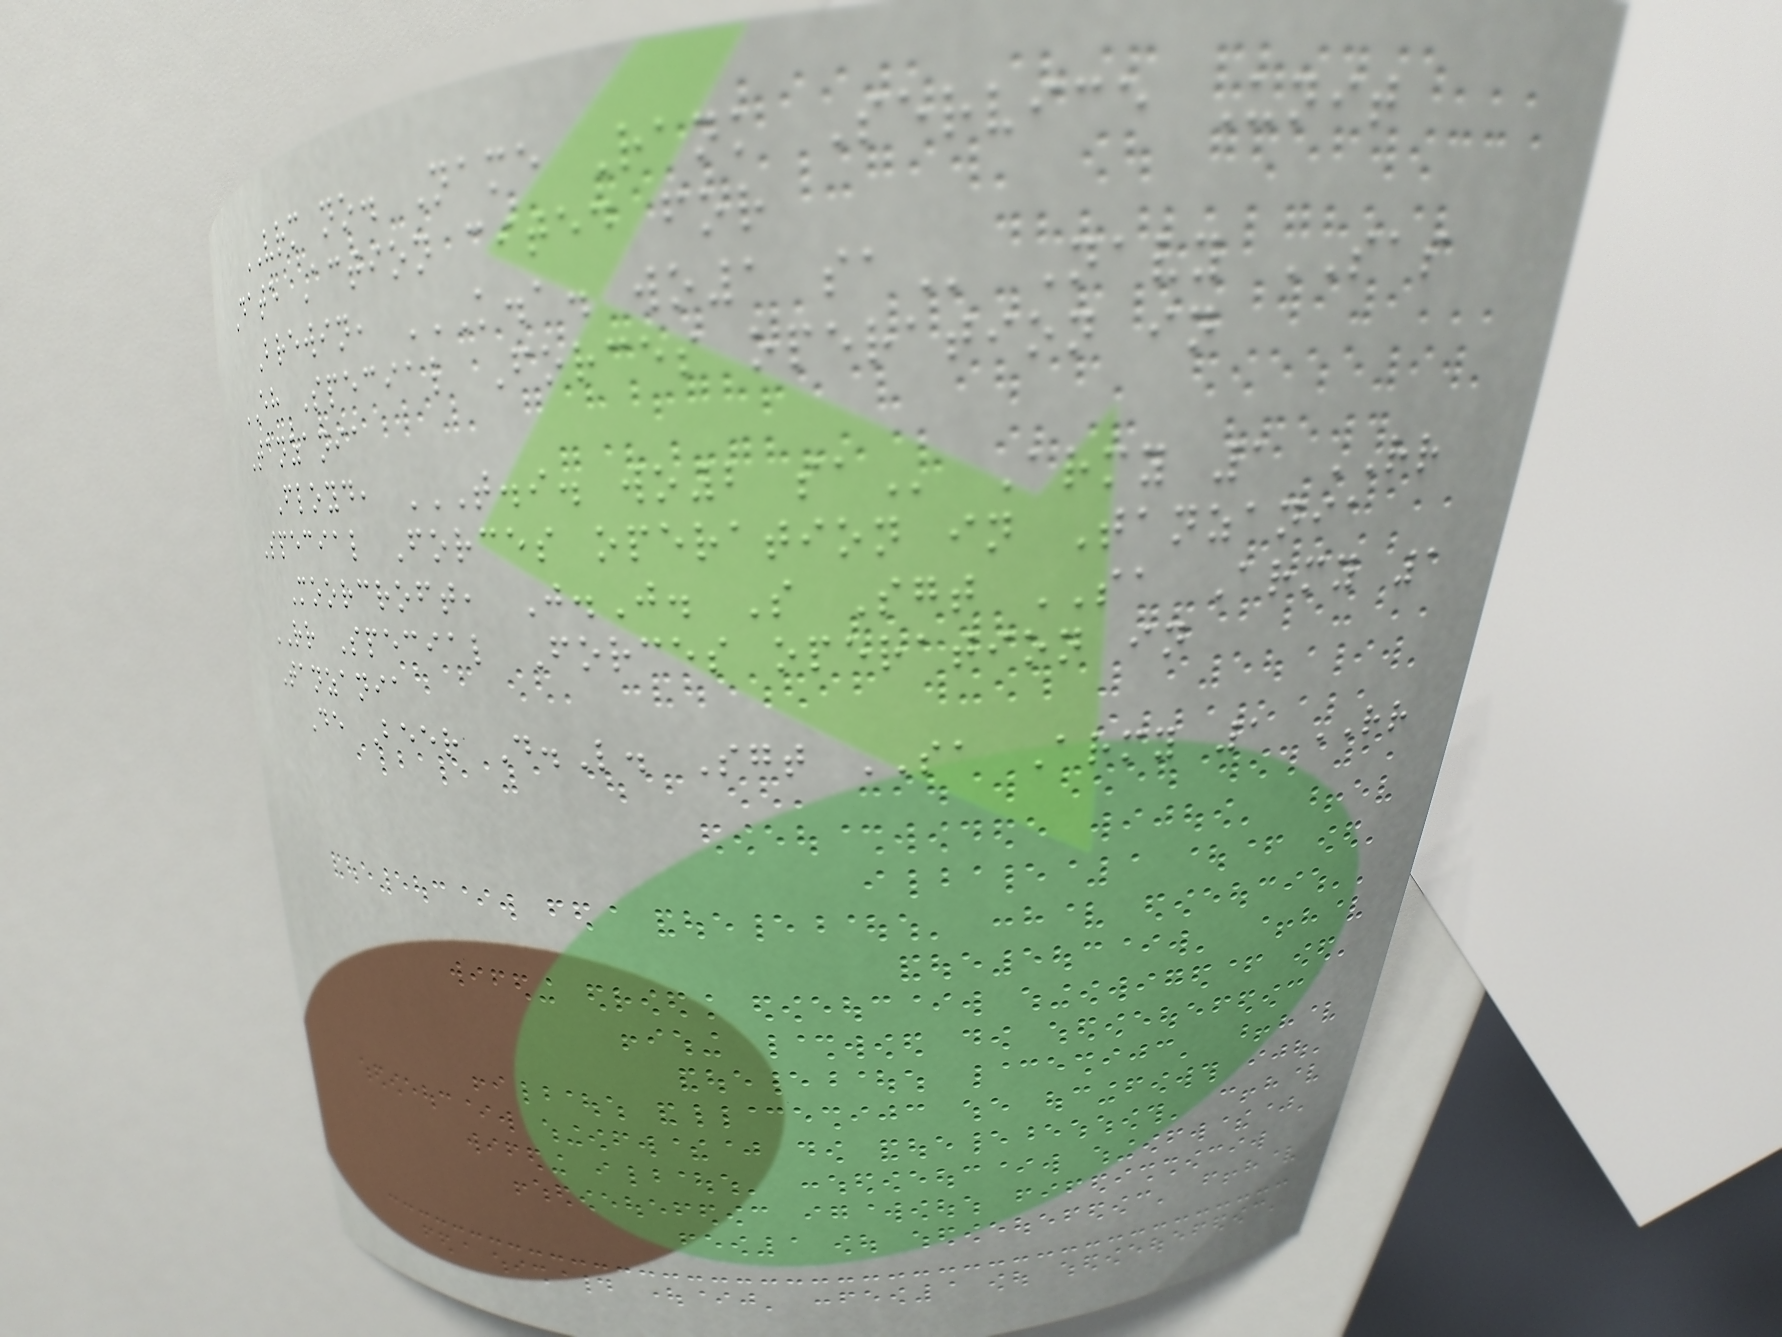VRM no. Name Rank Service Unit
Date Action cited for
Brewin, K.A. WO1 SA Navy SAS
EH Special Forces operation in
Tanzania
Floyd, T.I. WO2 SA Army 1 RR
Special Forces operation in Tanzania
Moorcroft, J.J. S Sgt SA Army 1
RR Special Forces operation in
Tanzania
De Beer D.L. Sgt SA Army 1 RR
